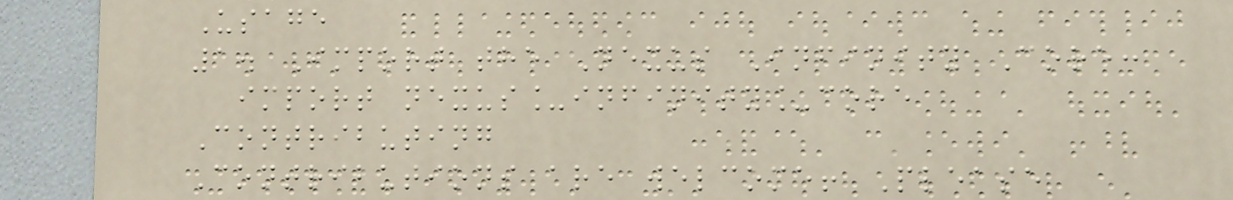Usage
1. Import the Nexus Infinity Core:
import nexus_infinity_core
Contributing
Contributions are welcome! Please
